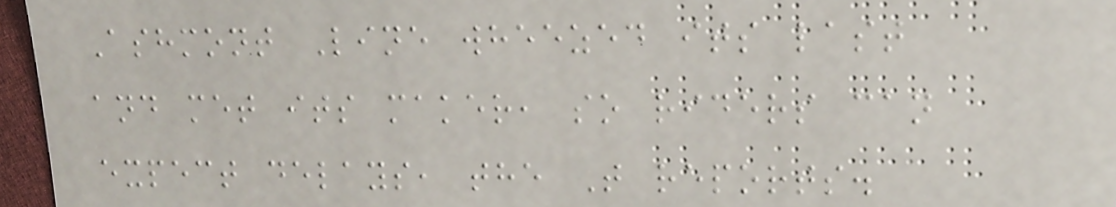Ashmont Line wheezed its last
and met its maker, so riders can
expect delays, the T reports.
